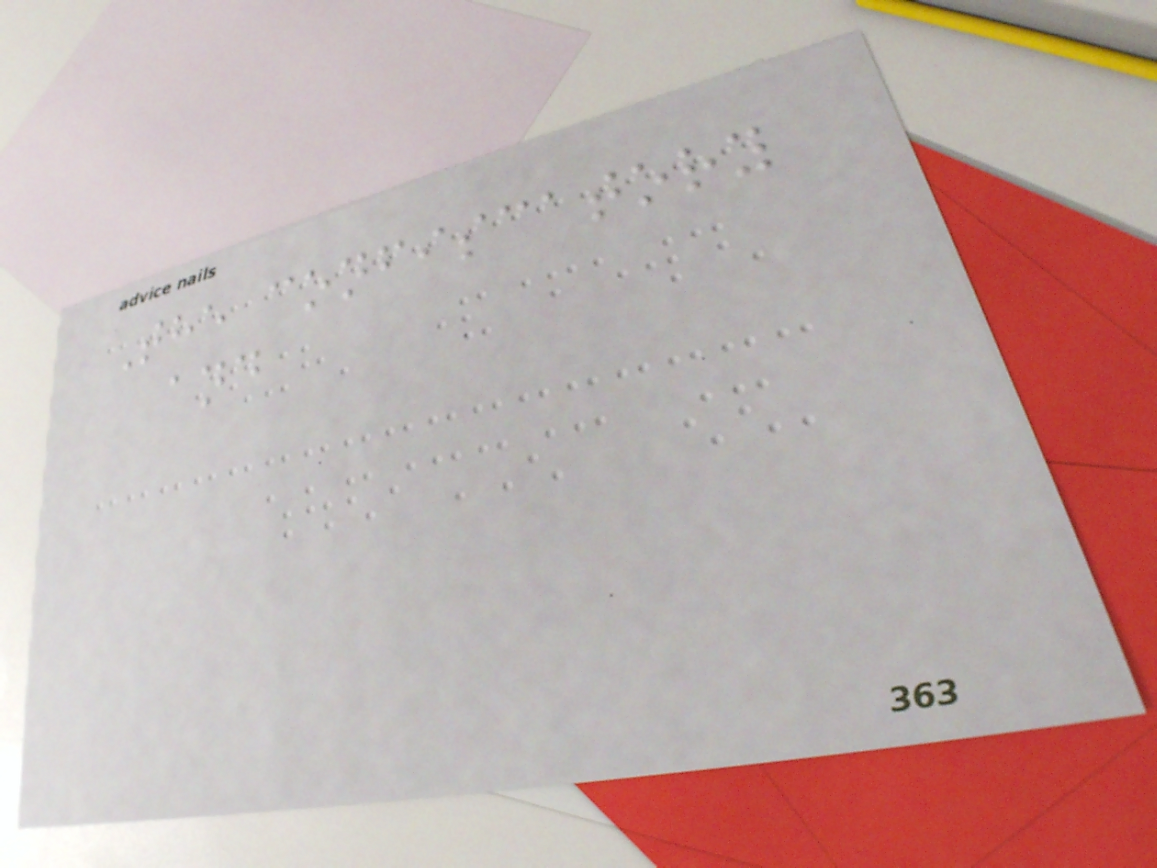The confiscatory
and
